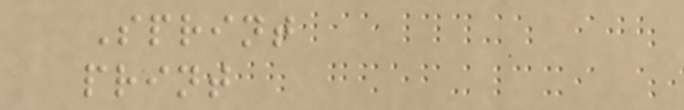Sprint
print
